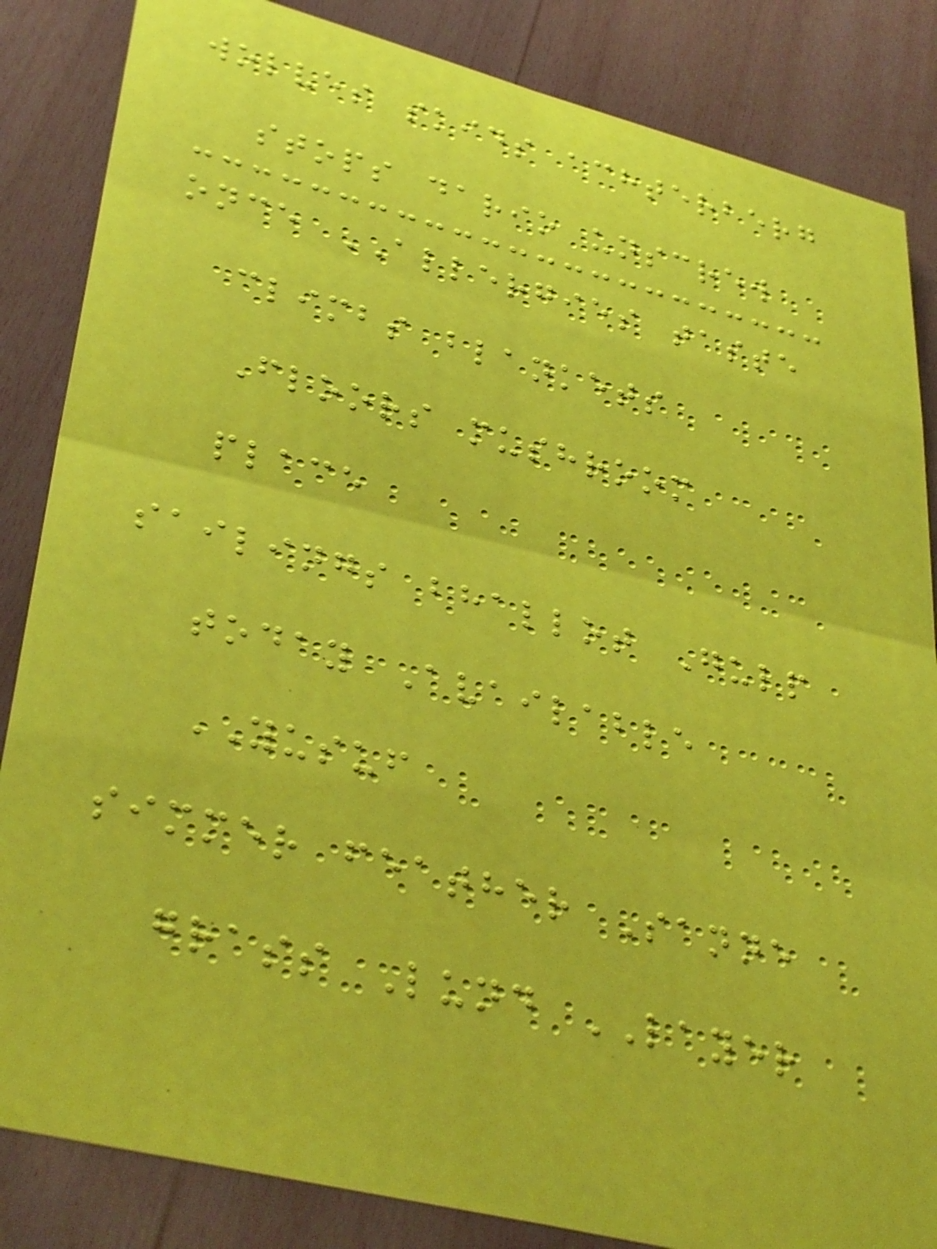wolves skids achterberg
stops dario unscrew
once ALLERGIES taste
climbs blankets
Floors mushroom
place
sailings bhallot Gulp
today Available
YUSUF
simmer feather Sanne
grass Lund LAYER
